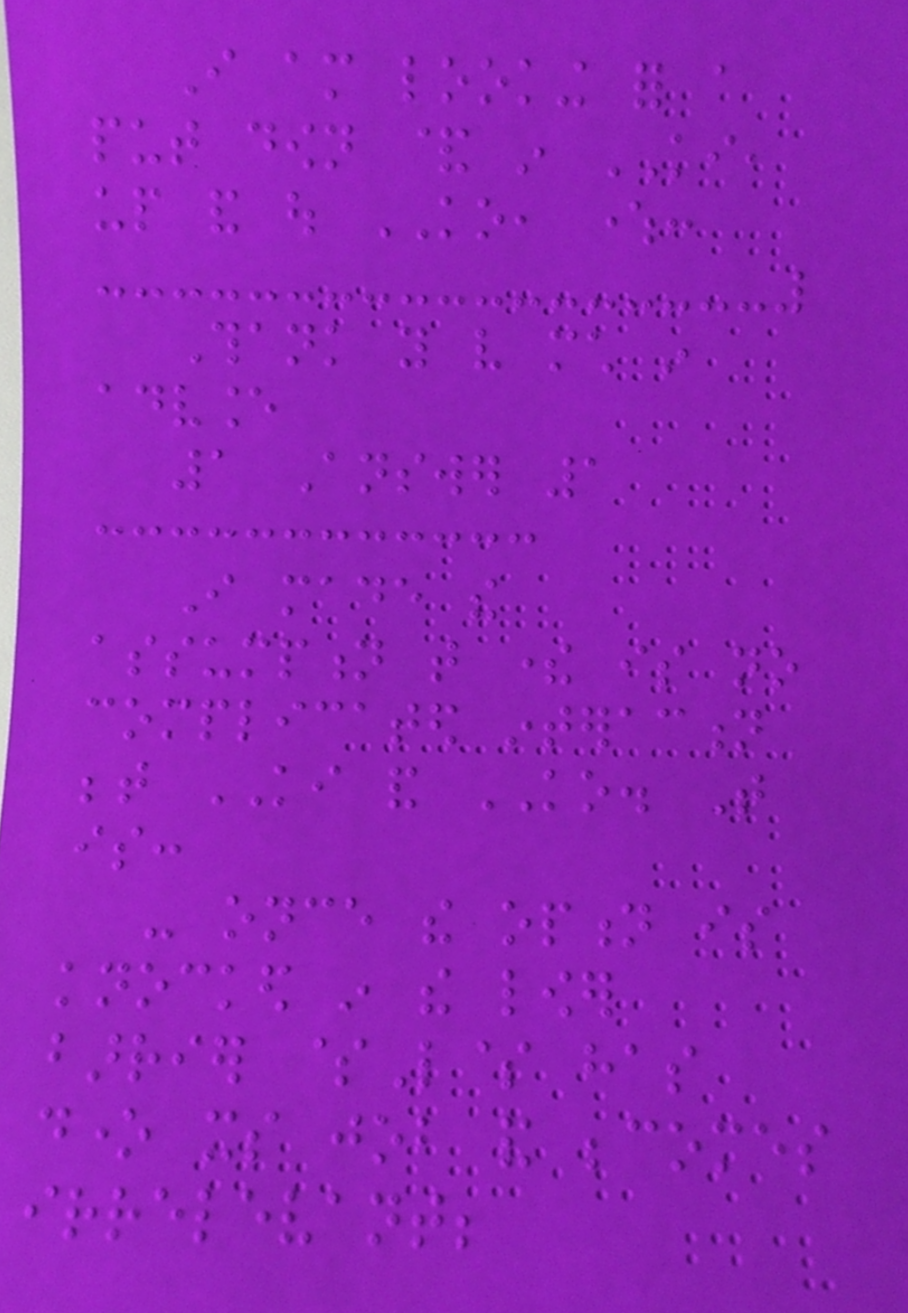I am looking for a
put down & in KI,
up and out KO, where:
Thank you very much in
advance
1 Answer 1
I made the
assumption that there is no
complicated interaction
between KI and KO. That
is:
- once the option is
knocked in the lower
barrier $L$ has
done its job and becomes
irrelevant;
